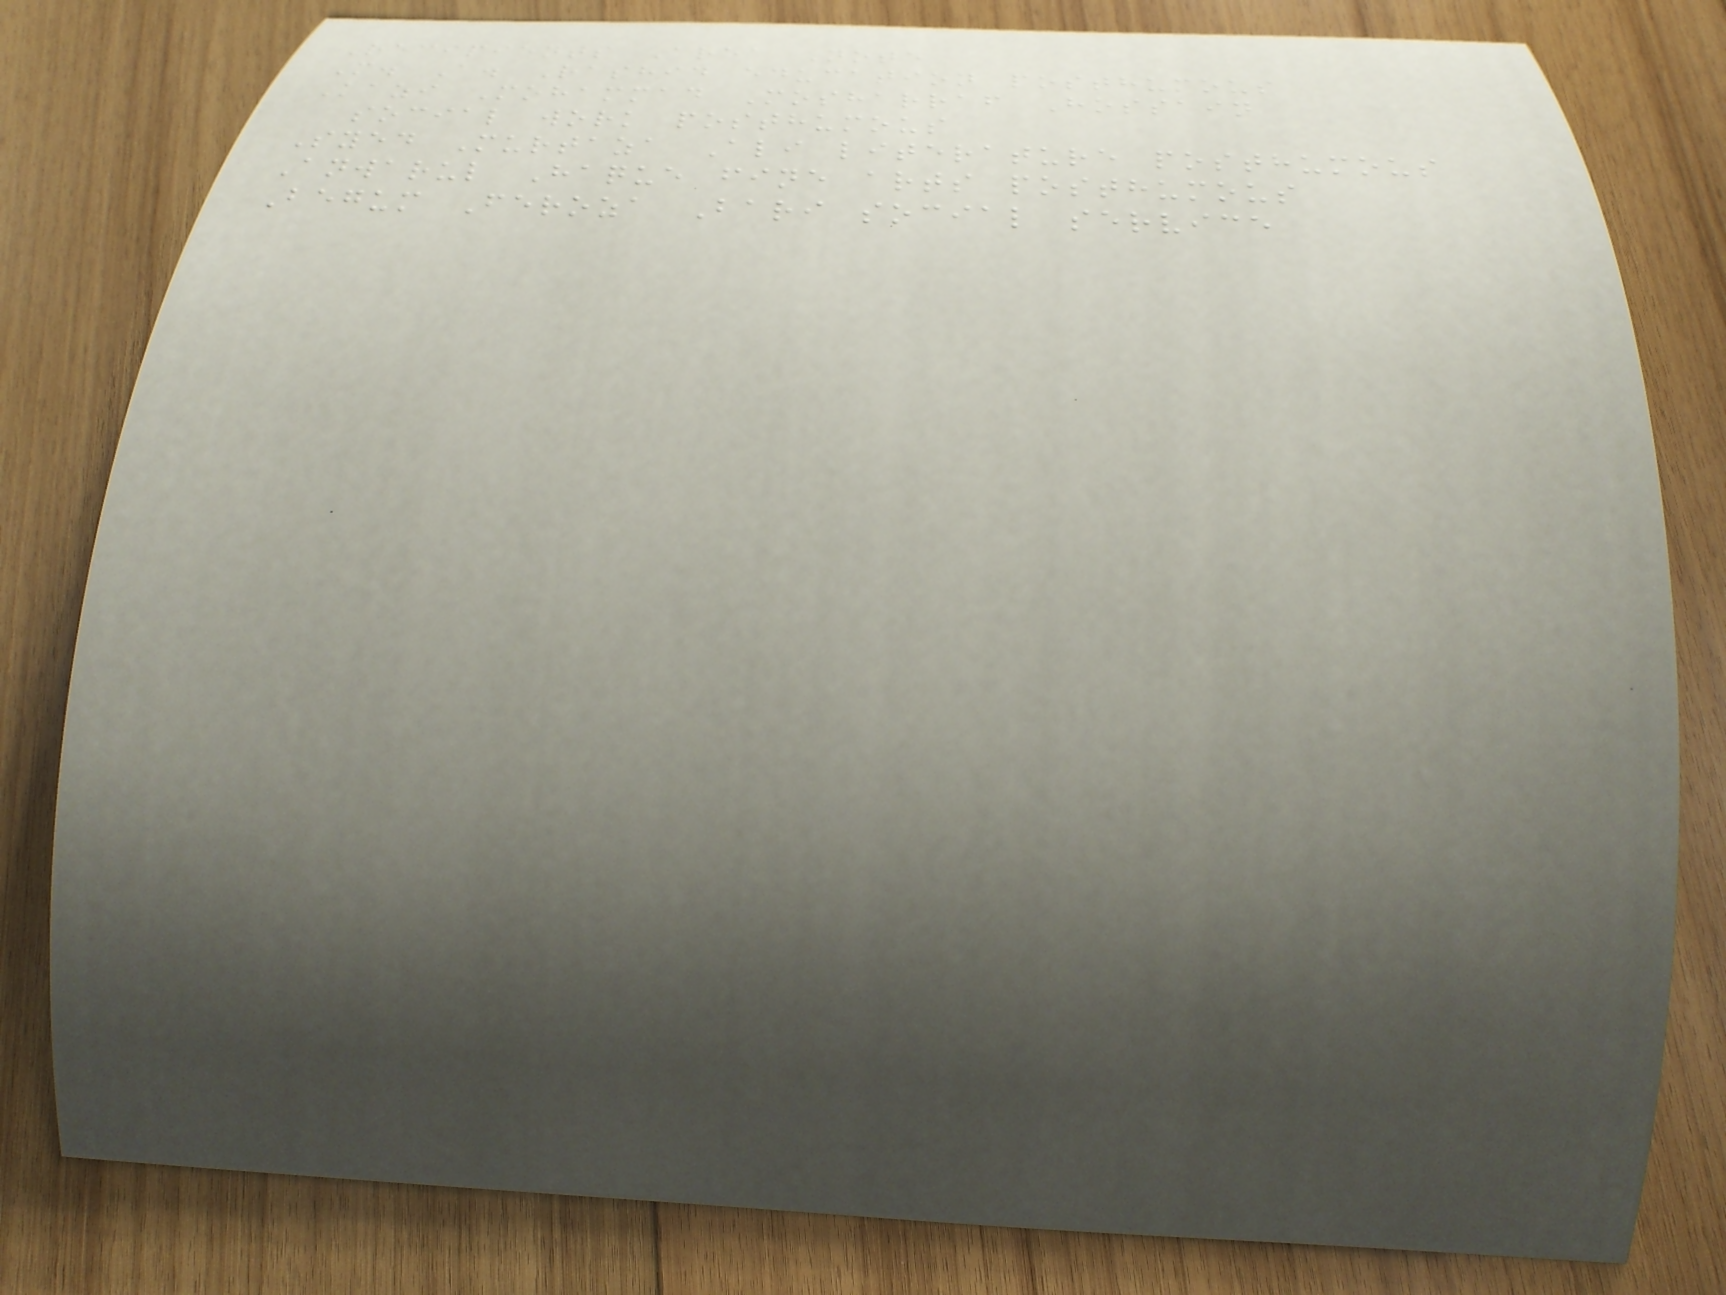Recipients Area Note
M. A. Rashid education posthumous
Kazi Mohammad Mosharraf Hossain
social work posthumous
Syed Murtaza Ali literature posthumous
Anwarul Haque fine arts posthumous
Begum Feroza Bari social service
